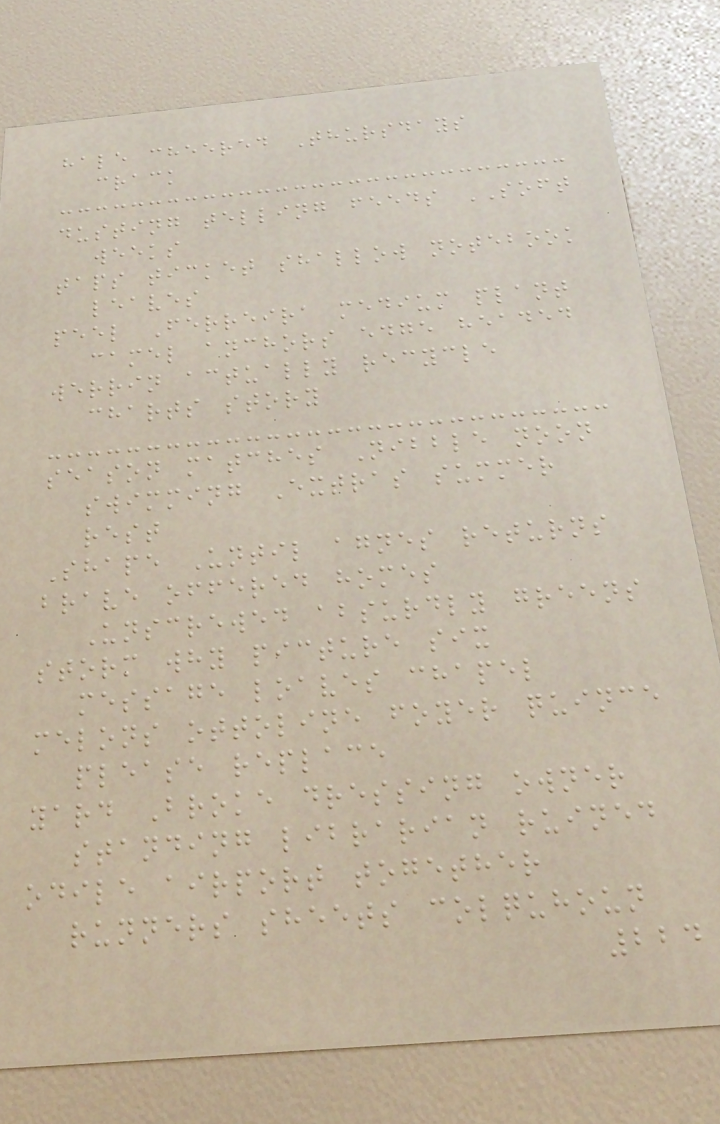hale cheered Thursdays
crack
dusting telling feeds SOFT
weeks
taps ticket shallow notebook
leaves
peel Ferreira medium plant
camel anchors edge headed
werrin actually recycle
charts story
season matches Nibble noon
swimming Extras summer
rest
Shape Until agnes returns
brave offered homes
Unscrewed absurdly greens
storm why picture six
message loaves chapel
melons ottoline foyer quince
please replace
yard Broke dressing owner
standing librarian ruined
odile airport together
runners sheets colquhoun
224
